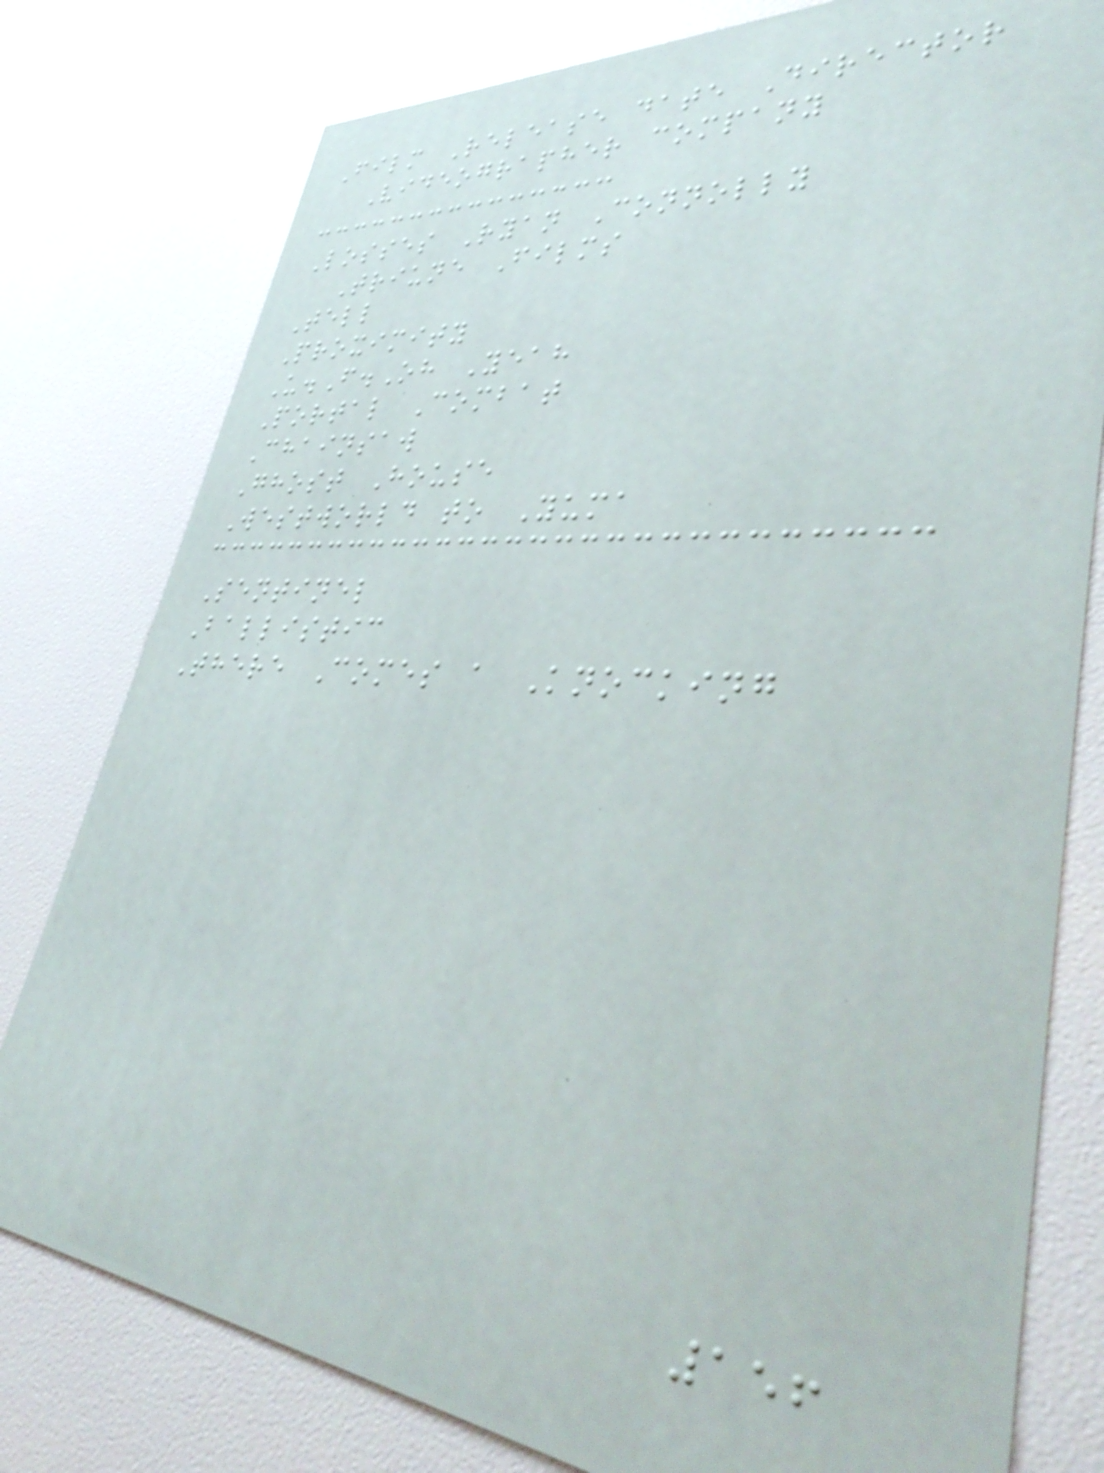Film Release date Director
Videographer company
Losses Ryan Connolly
Triune Films
Tell
Proximity
U.F.Oh Yeah
Portal Combat
Chainsaw
Ghost House
Westworld to Yuma
Sentinel
Ballistic
There Comes a Knocking
156
